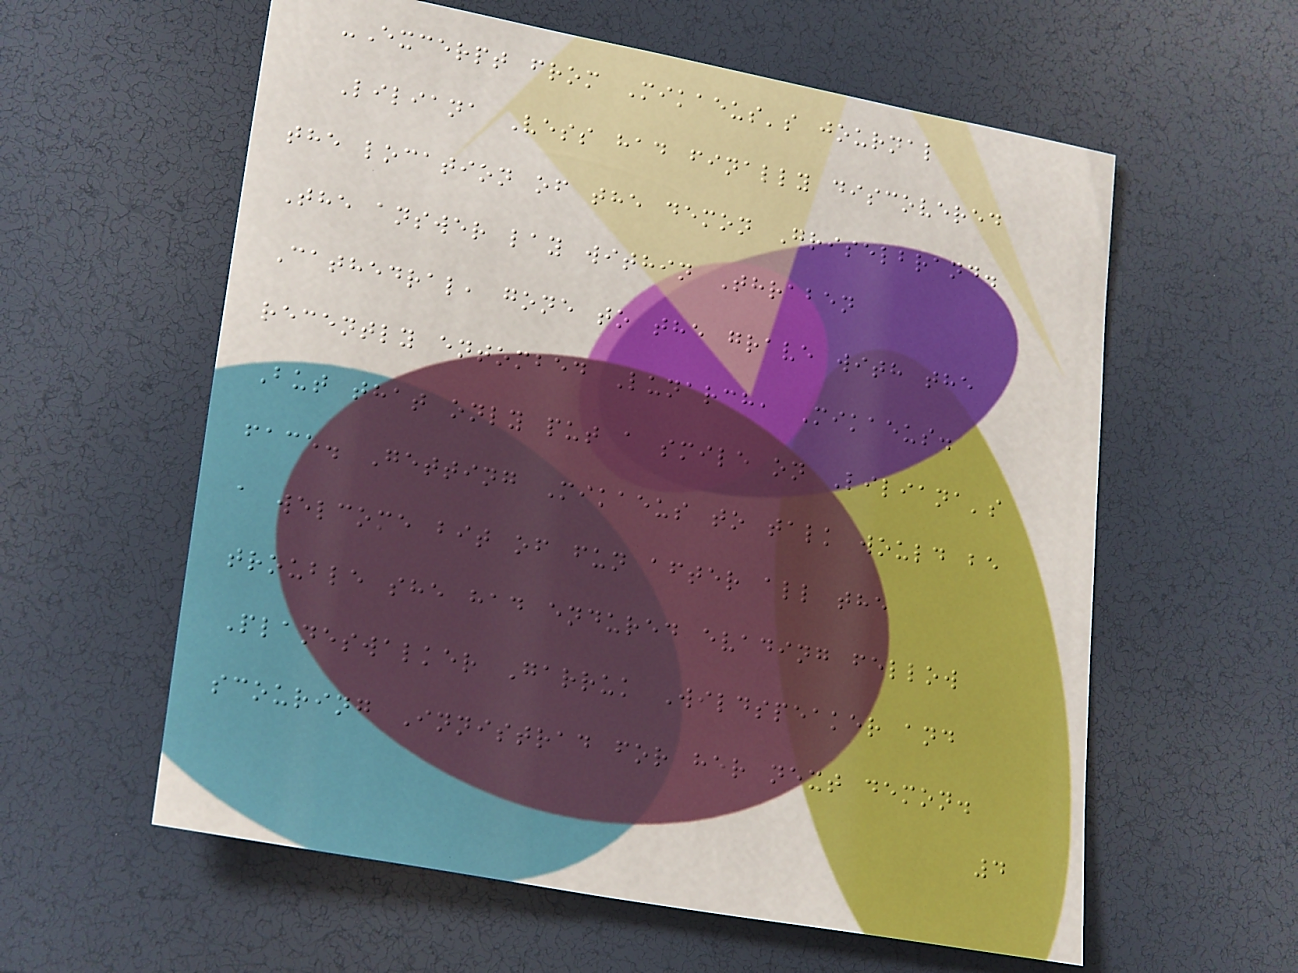-Excerpt from Mikaeus's journal
Liliana Vess had finally discovered
the location of the demon Griselbrand.
The answer lay within Thraben
Cathedral, gone to the grave with the
recently entombed Lunarch, Mikaeus.
But that only put a smile on Liliana's
face. Getting Mikaeus to talk would be
a welcome bit of fun after all the
trouble she had endured evading fellow
Planeswalker Garruk Wildspeaker and
scouring Innistrad for her next demon.
4
